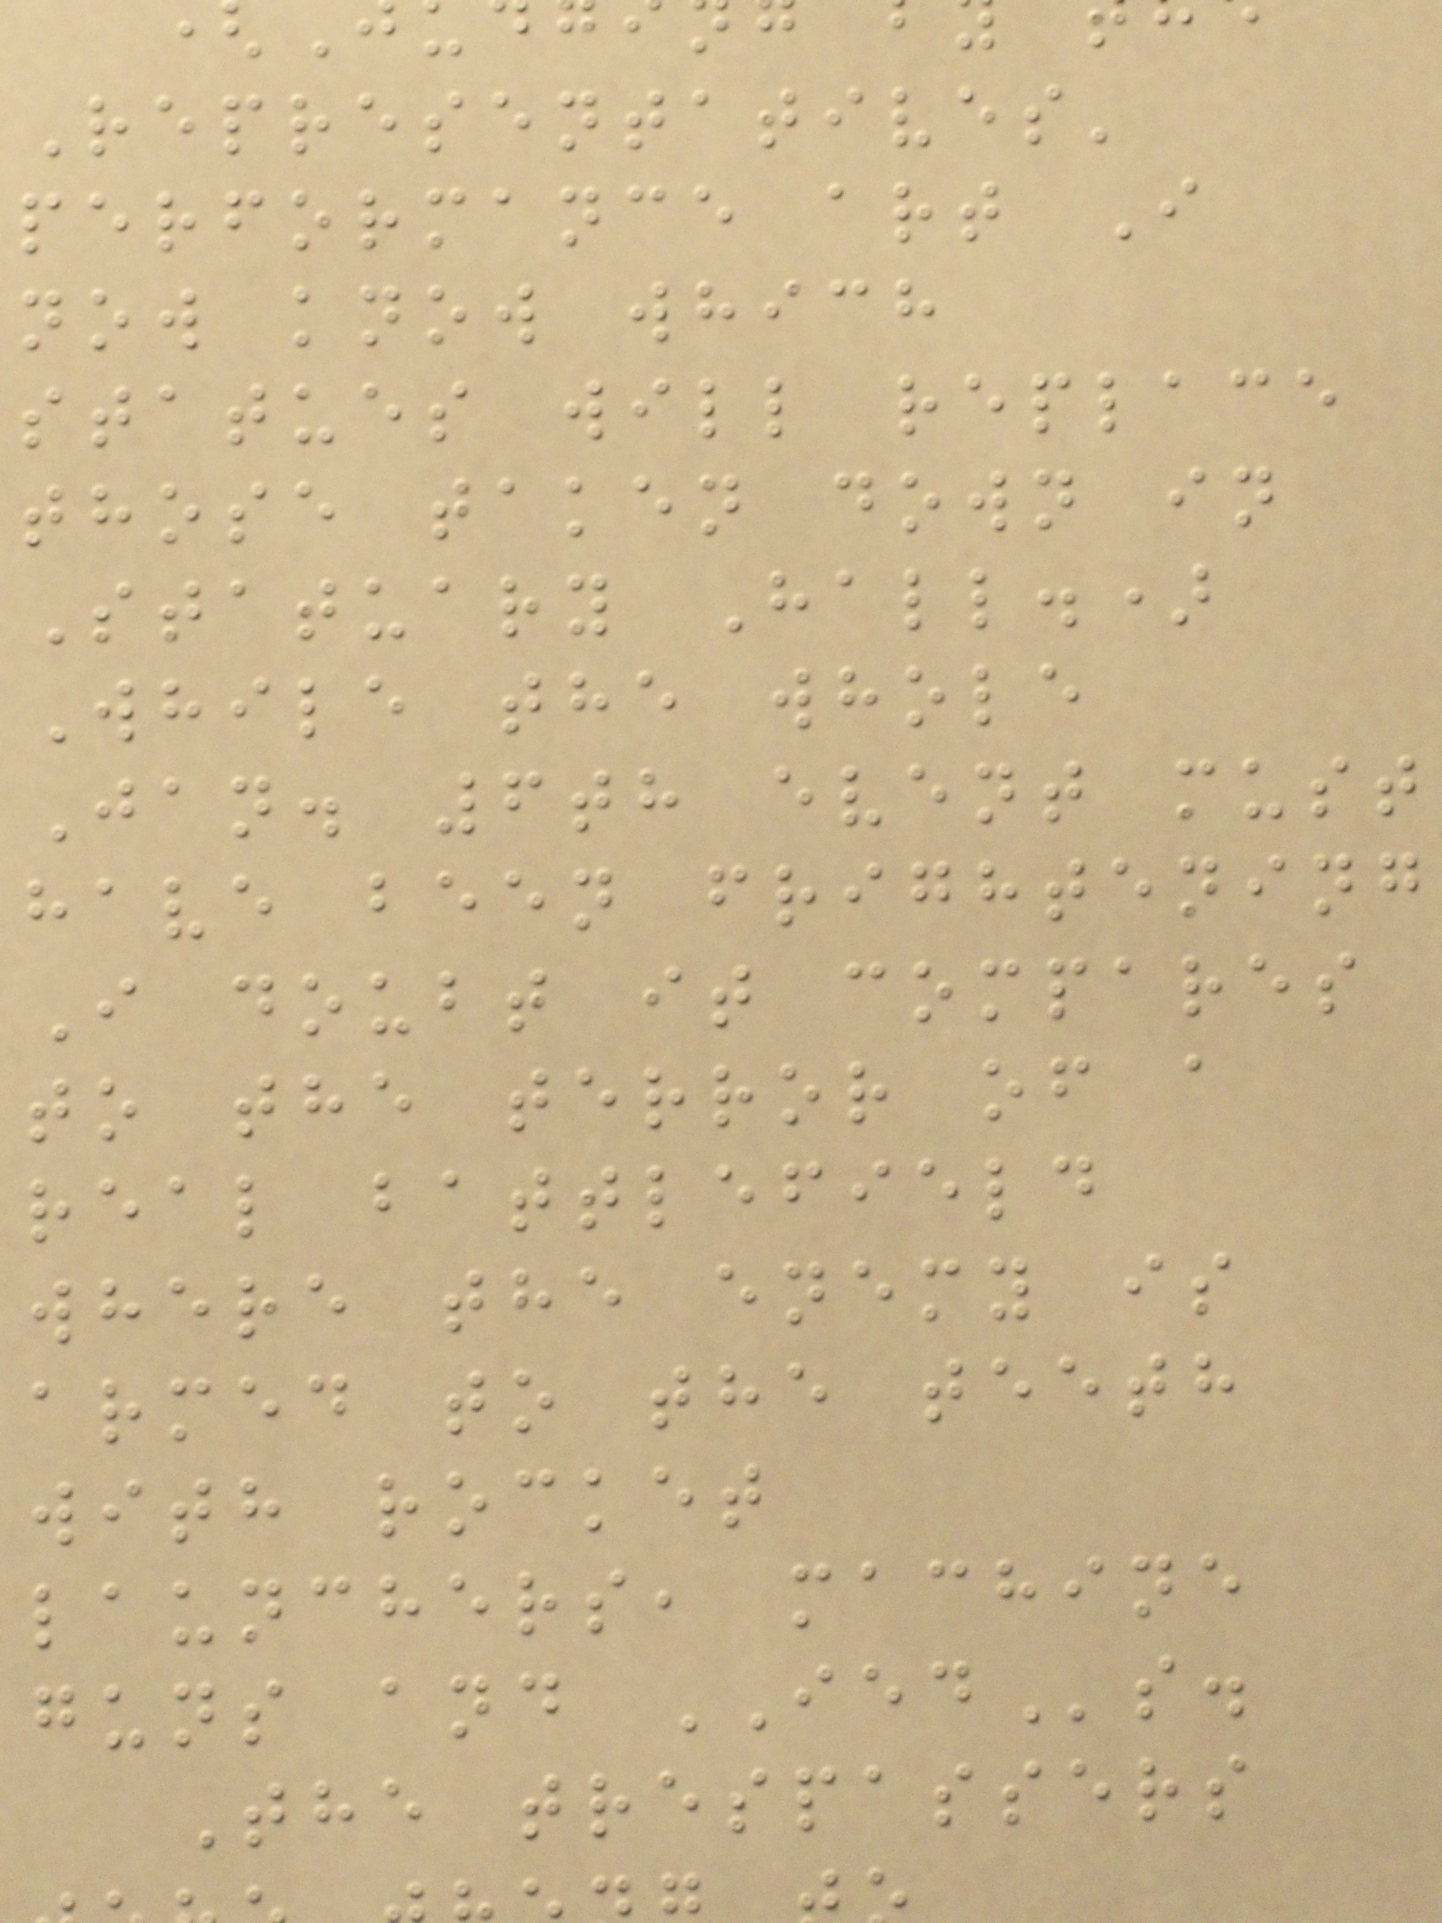Representatives'
performance art I
now know which
statues will replace
those taken down in
Statuary Hall.)
While the whole
Jan. 6th event must
have been frightening
I doubt it compares
to the terror of a
real battlefield
where the enemy is
armed to the teeth
with rocket
launchers, machine
guns and IEDs.
The trespassers
